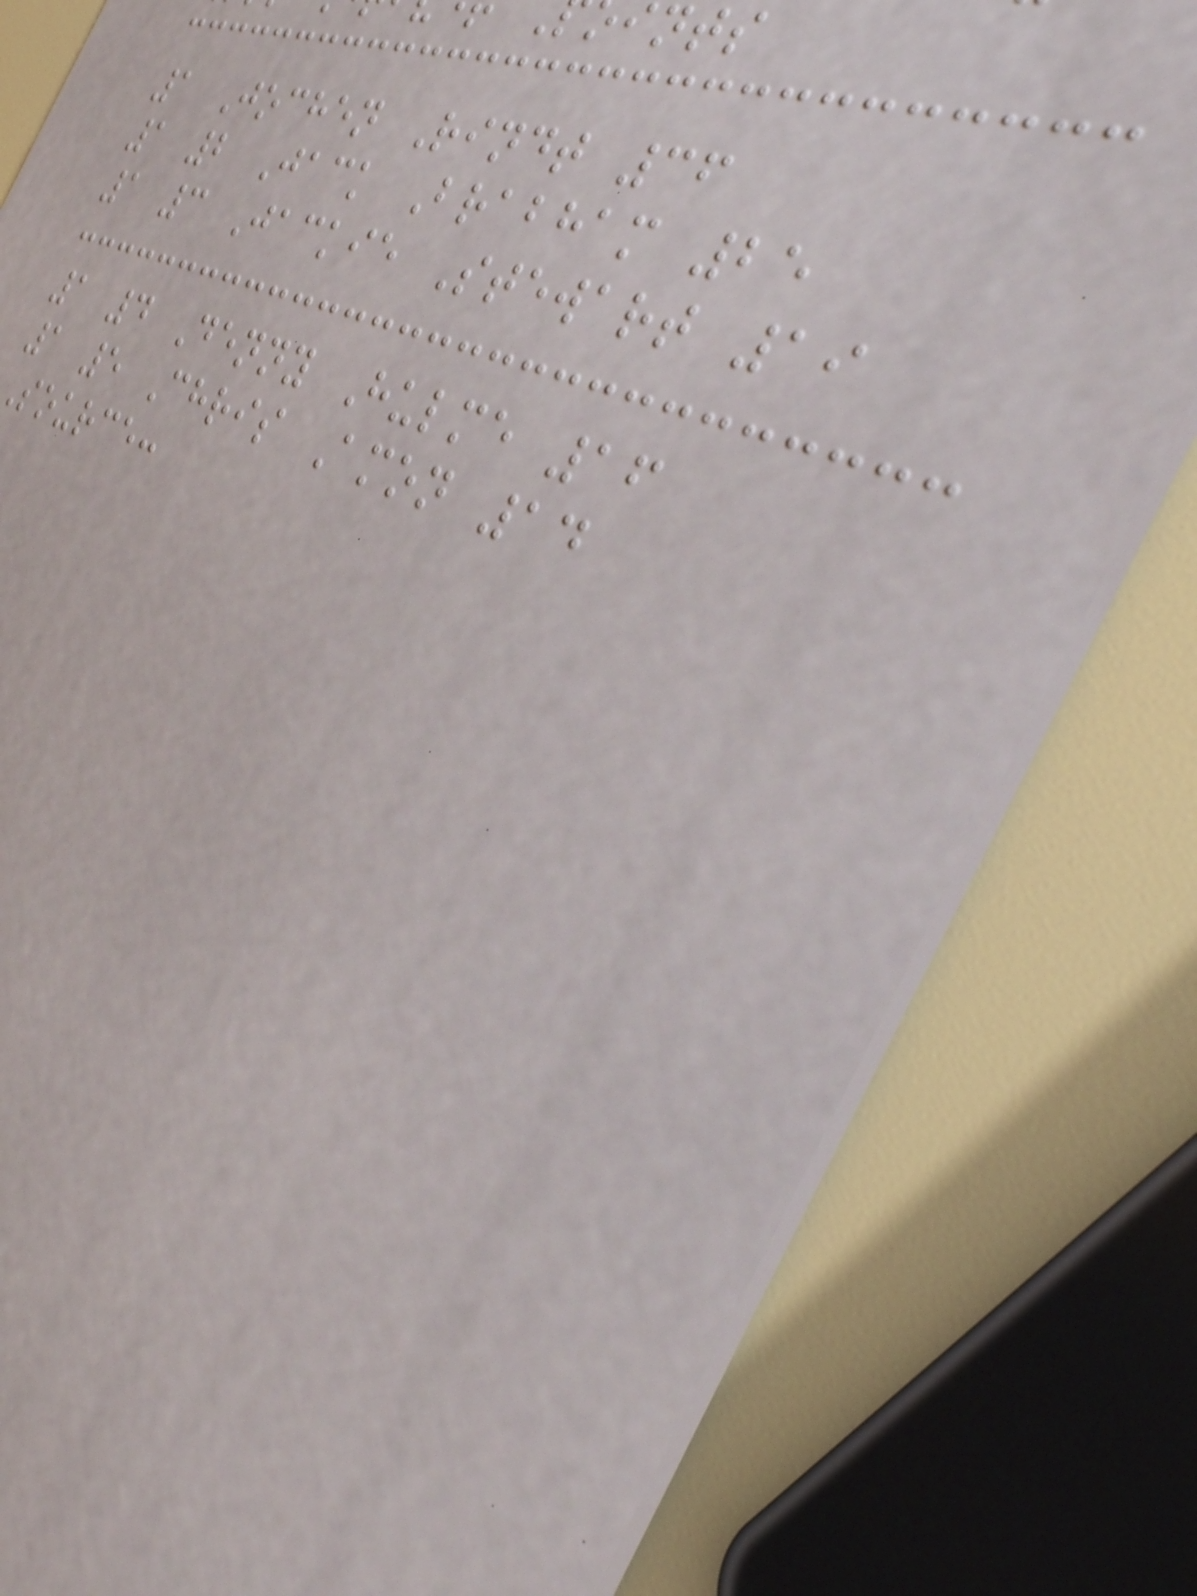1 Jochen Rindt 36
1 2 Jack Brabham 25
1 3 Jackie Stewart 19
1 4 Denny Hulme 16
1 5 Chris Amon 14
source:
